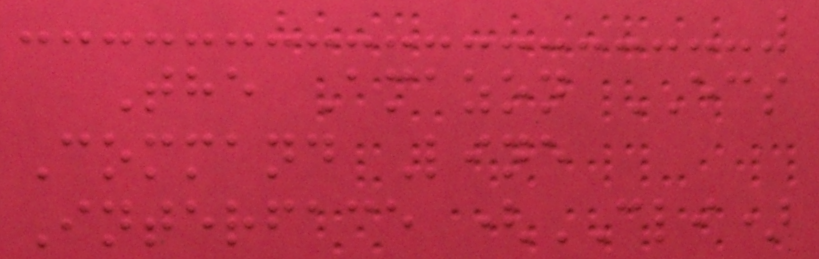The Amazon ECS
Command Line
Interface (CLI)
